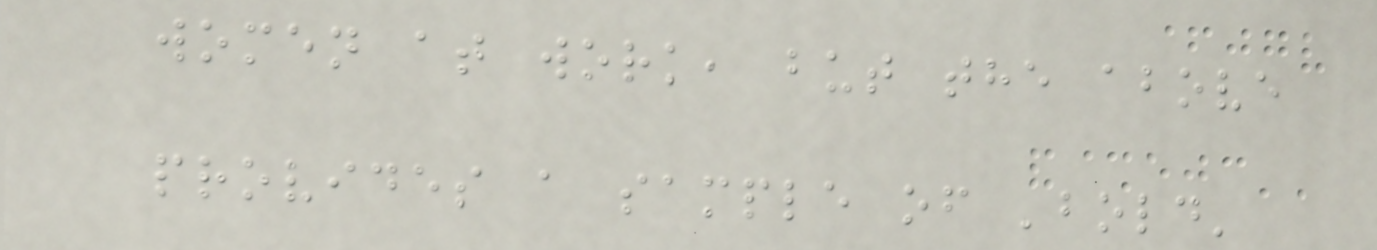women at work, but the above
provides a sample of 'bold'
